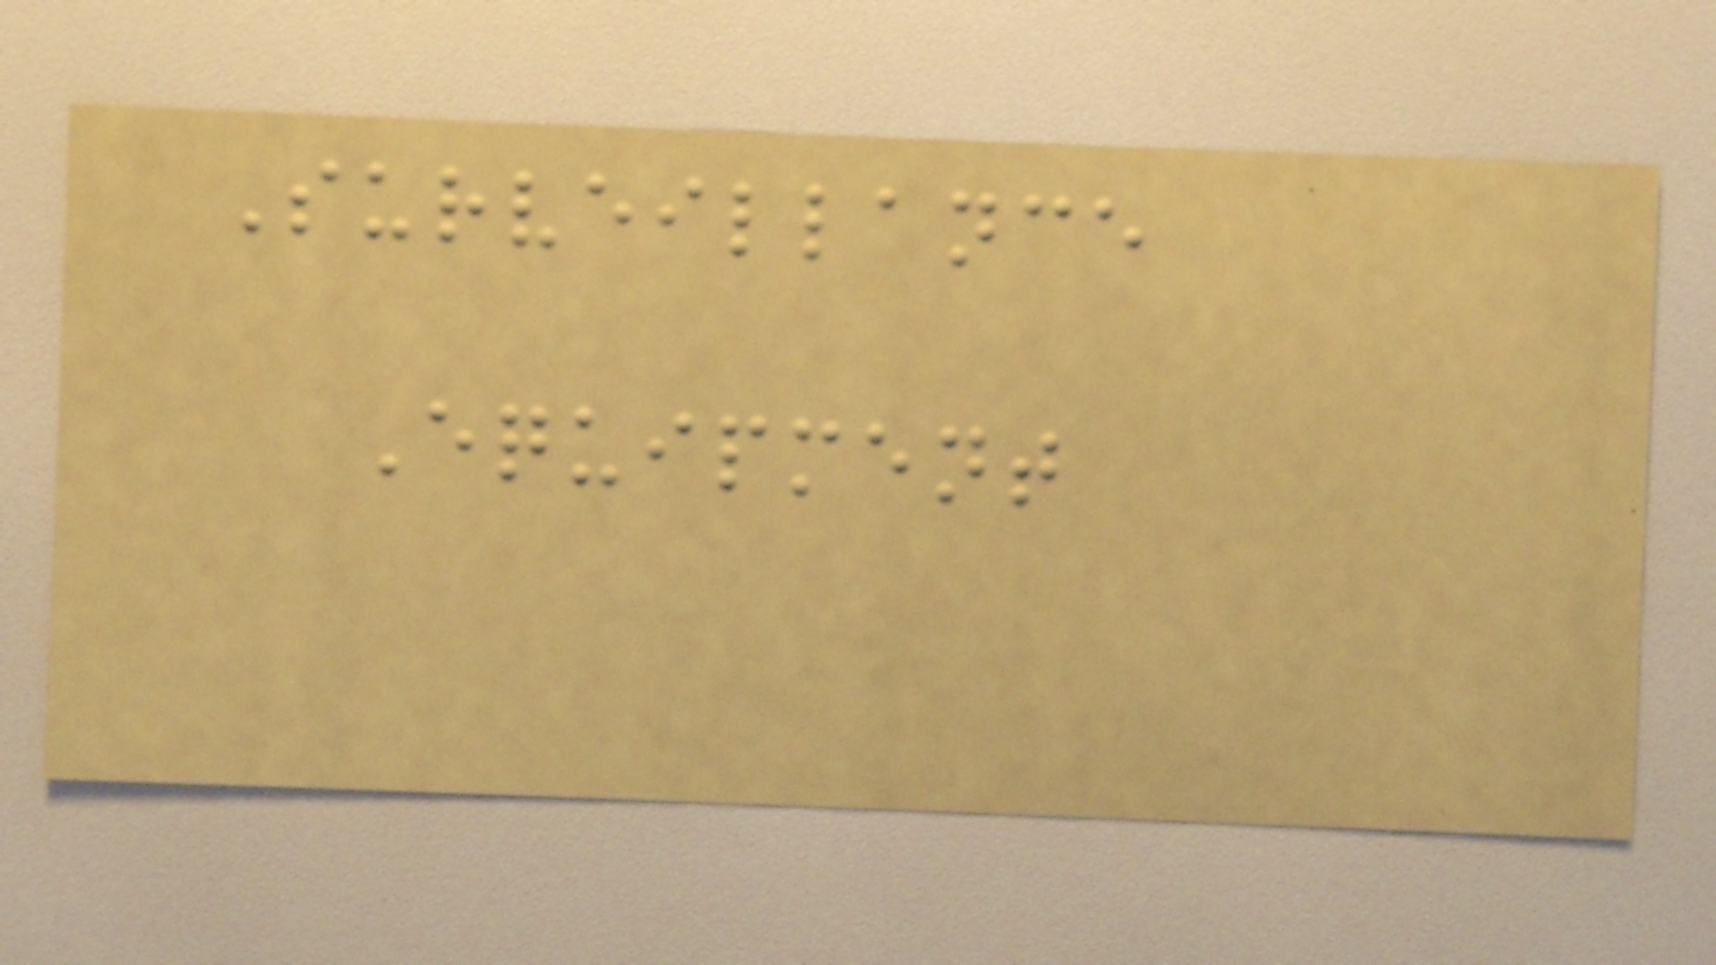Surveillance
Equipment
